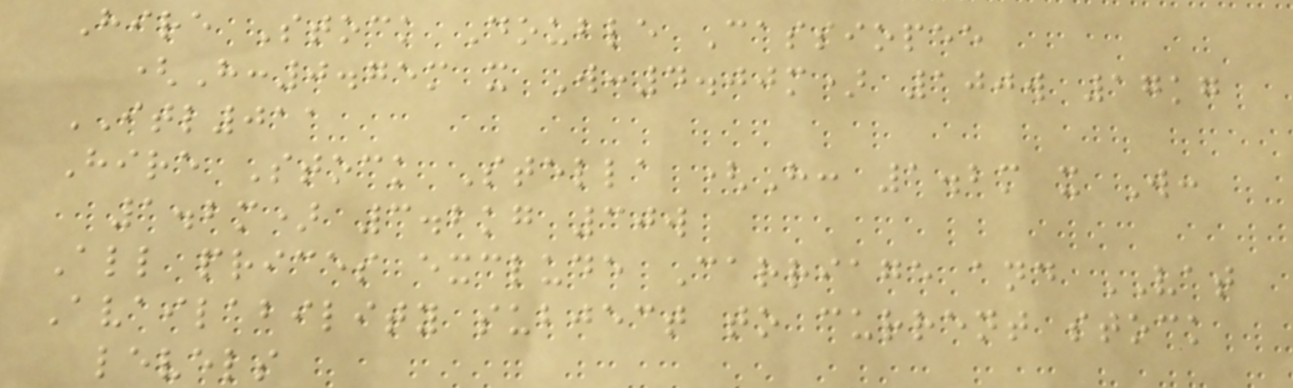Hire Stock Double Cassiopee
(H:0.75m x W:4.00m) 100w 17kg
ITL011
Hire Stock Stella (H: 1.2m x W:
1.2m) 3.2kg 30w
All prices exclude Carriage and VAT
Availability subject to current stock
levels
